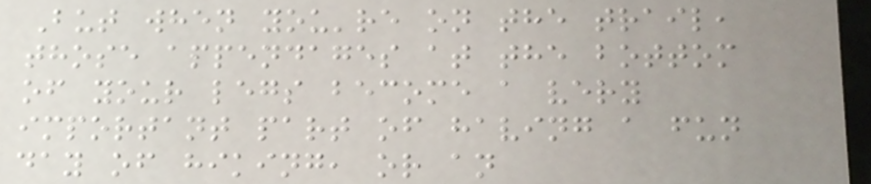But when you're on the trail,
those appendages at the bottom
of your legs become a very
important part of having a fun
day of hiking, or an
